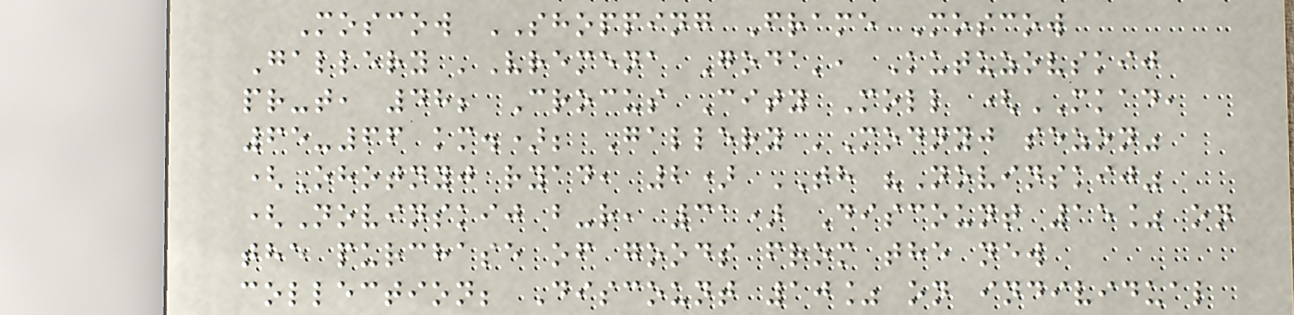Moscow SHOPPING Frame Moscow
Gallery 'Vremena Goda', Kutuzovskij
pr-t, 48; Crocus City Moll (MKAD,
65-66 km.); Gallery 'Modnyj sezon"
(Ohotnyj ryad, 2) TH "Novinskij"
(Novinskij b-r, 31) Discount 15% on
the purchase of goods from the new
collection; Discount 10% on individual
